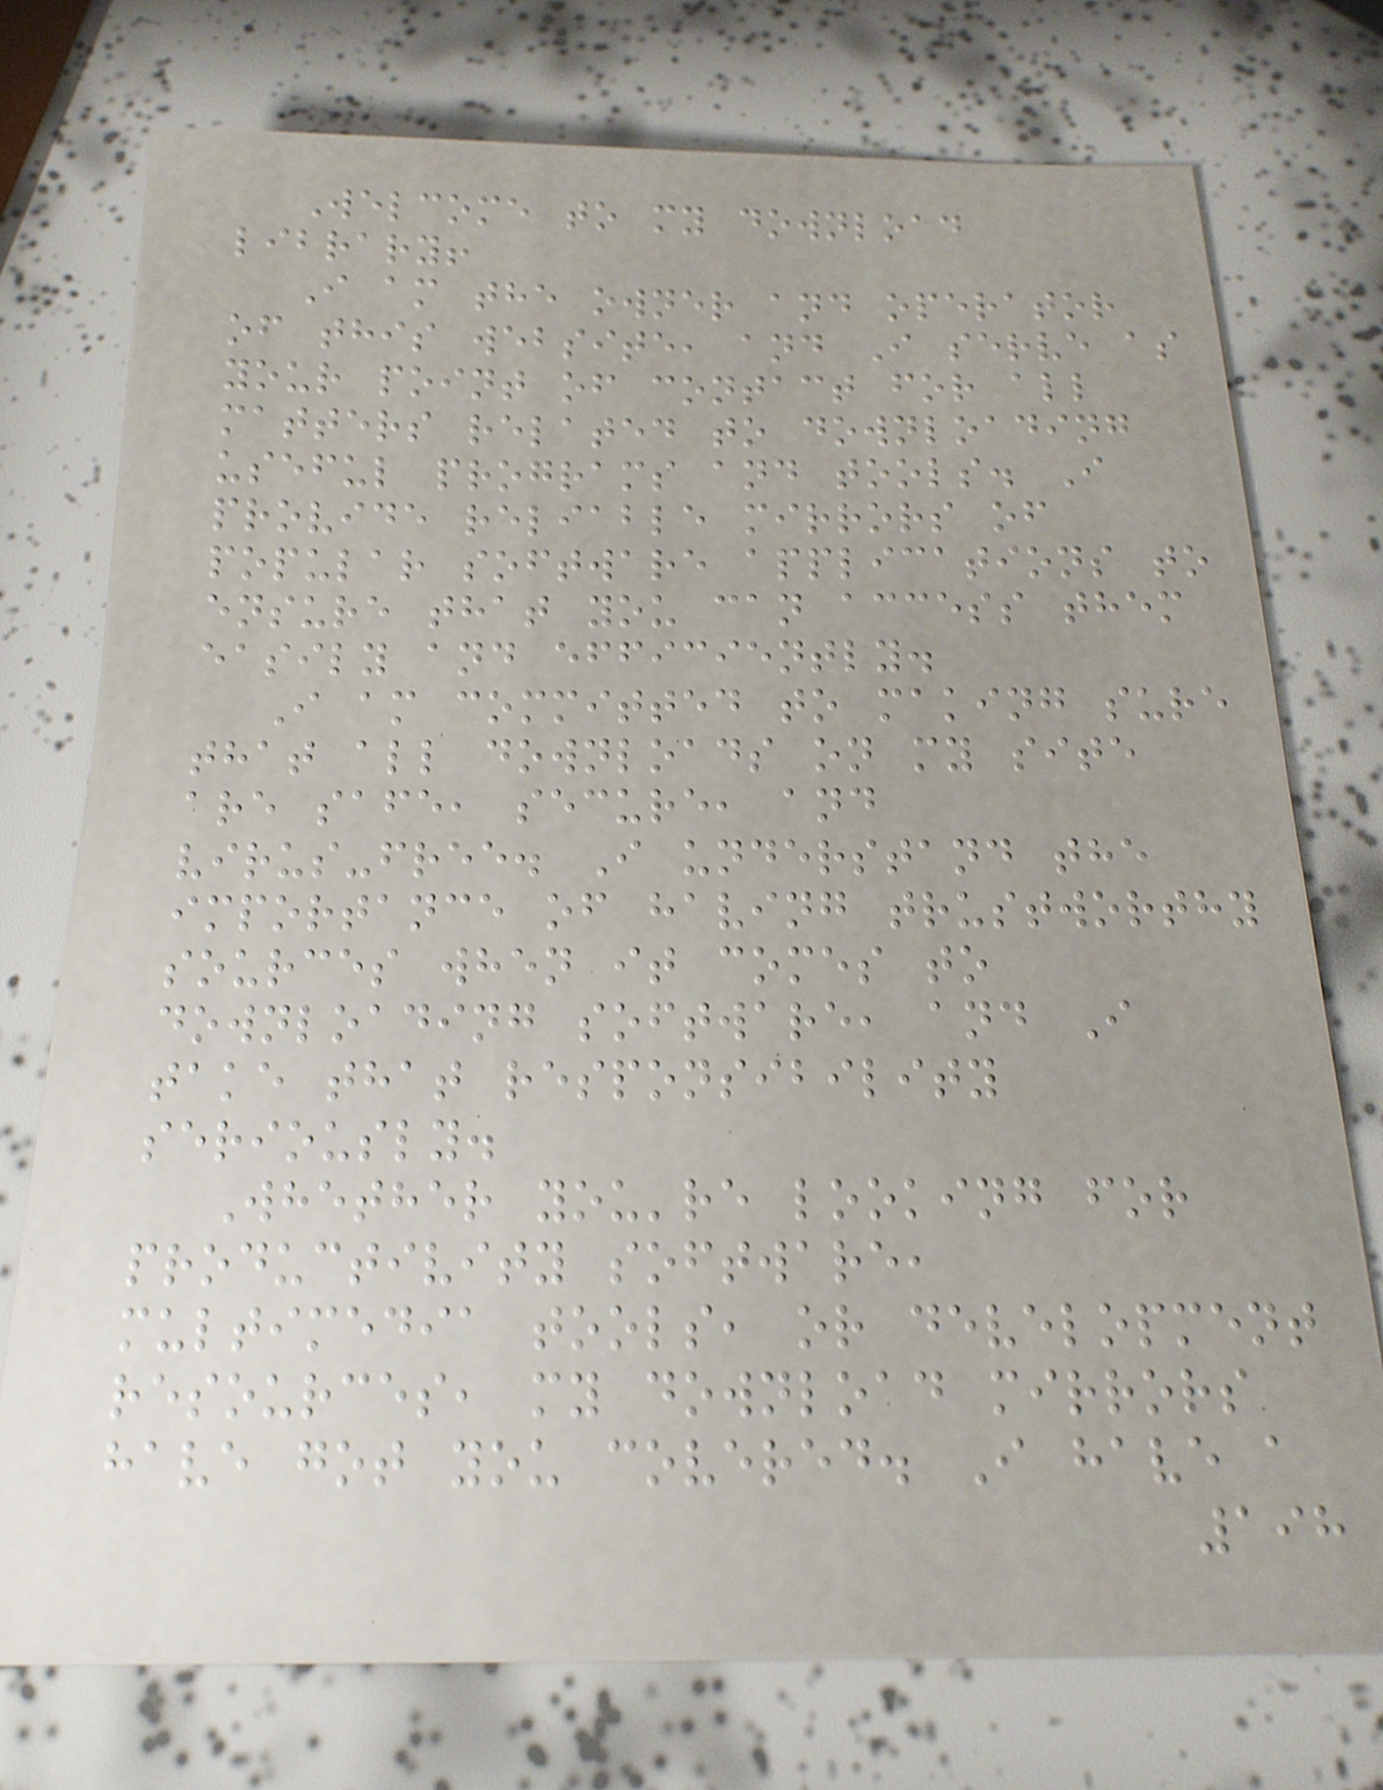Welcome to my download
library!
I am the owner and operator
of this website, and I serve as
your point of contact for all
matters related to downloading
useful programs and tools. I
provide reliable mirrors of
popular software applications to
ensure that you can access them
easily and efficiently.
I am committed to making sure
that all downloads on my site
are safe, secure, and
virus-free. I understand the
importance of having trustworthy
sources when it comes to
downloading software, and I
take that responsibility
seriously.
Whether you're looking for
productivity software,
multimedia tools, or development
resources, my download mirrors
have got you covered. I have a
198
